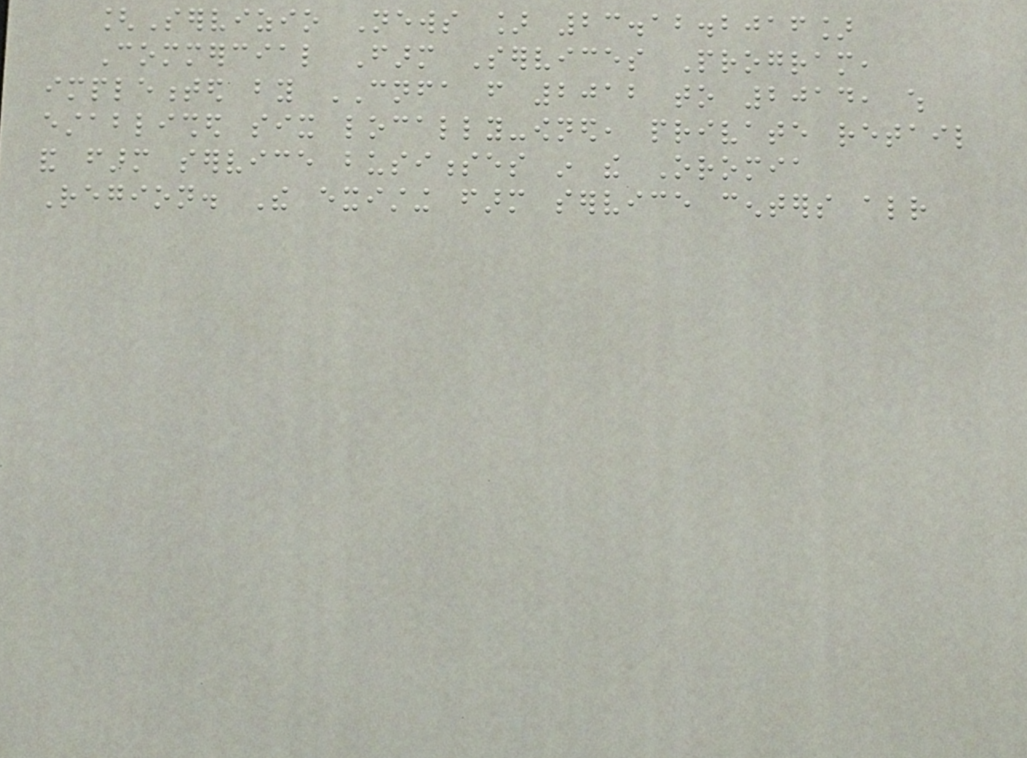[Servizio News ] 23.12.2016]
Commercial Farm Services Program,
implemented by CNFA from 2012 to 2014, which
established six locally-owned, private retail
and farm service businesses in the Oromia
Region. The existing farm service centers already
